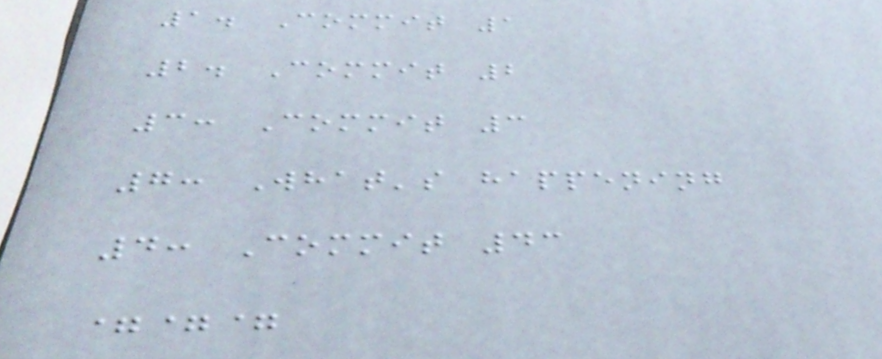1. Commit 1
2. Commit 2
3: Commit 3
7: What's happening
4: Commit 43
===
